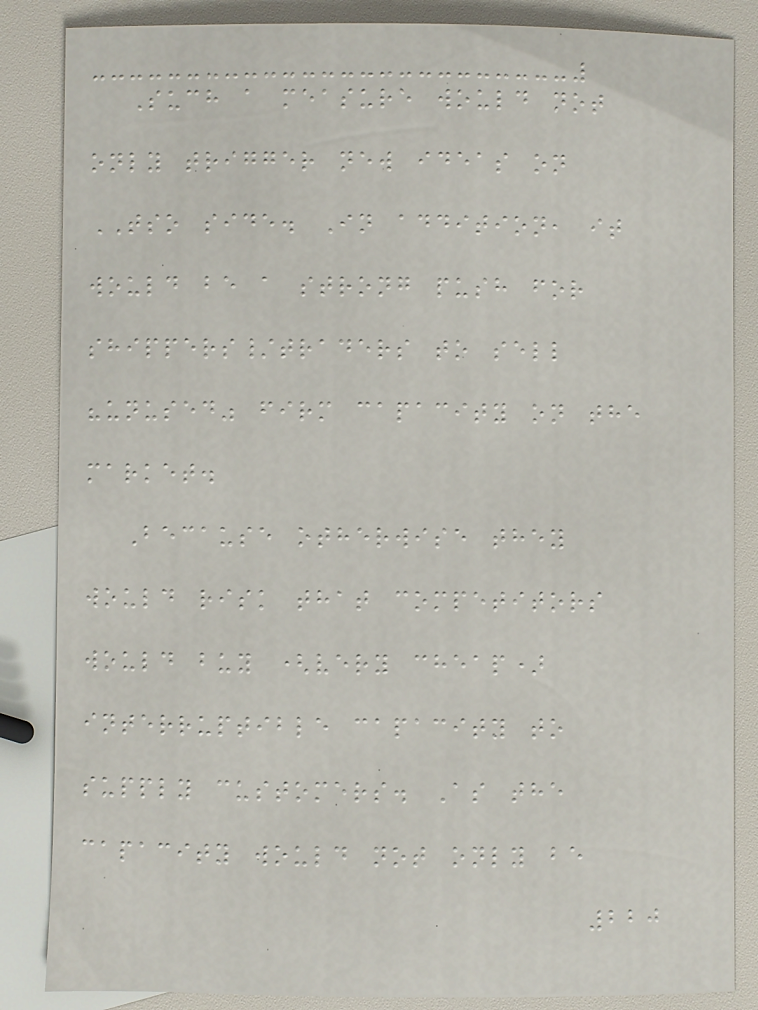Such a measure would not
only trigger new ideas on
TSO side. In addition, it
would be a strong push for
shippers/traders to sell
"unused" firm capacity on the
market.
Because otherwise they
would risk that competitors
would buy (very cheap)
interruptible capacity to
supply customers. As the
capacity would not only be
220
